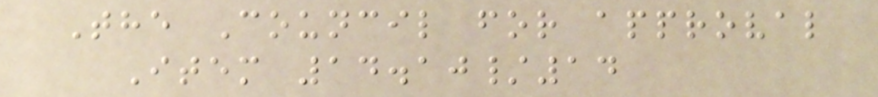The Council for approval
Item 14.10/14
